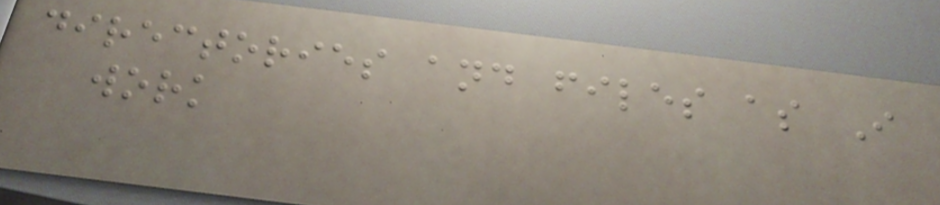directories and files as I
work
